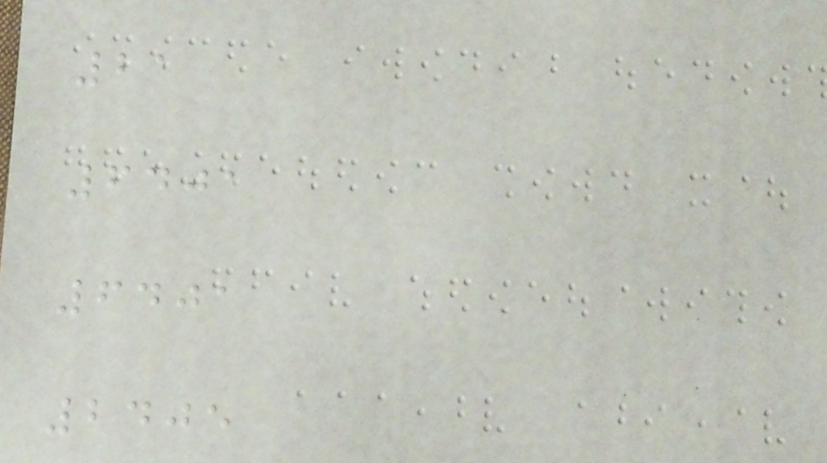21
6401
6401
2405
